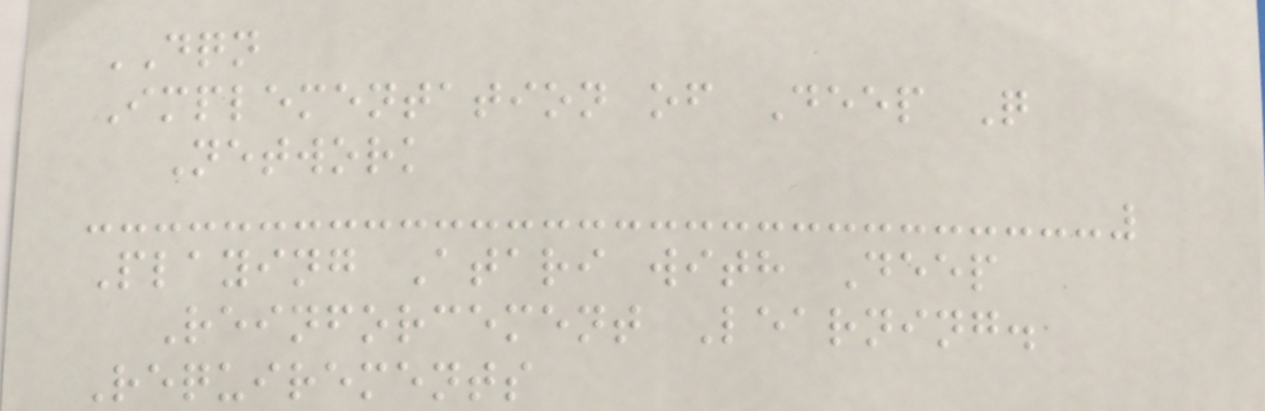DQN
Implementation of Deep Q
Network
Playing Atari with Deep
Reinforcement Learning.
Requirements
